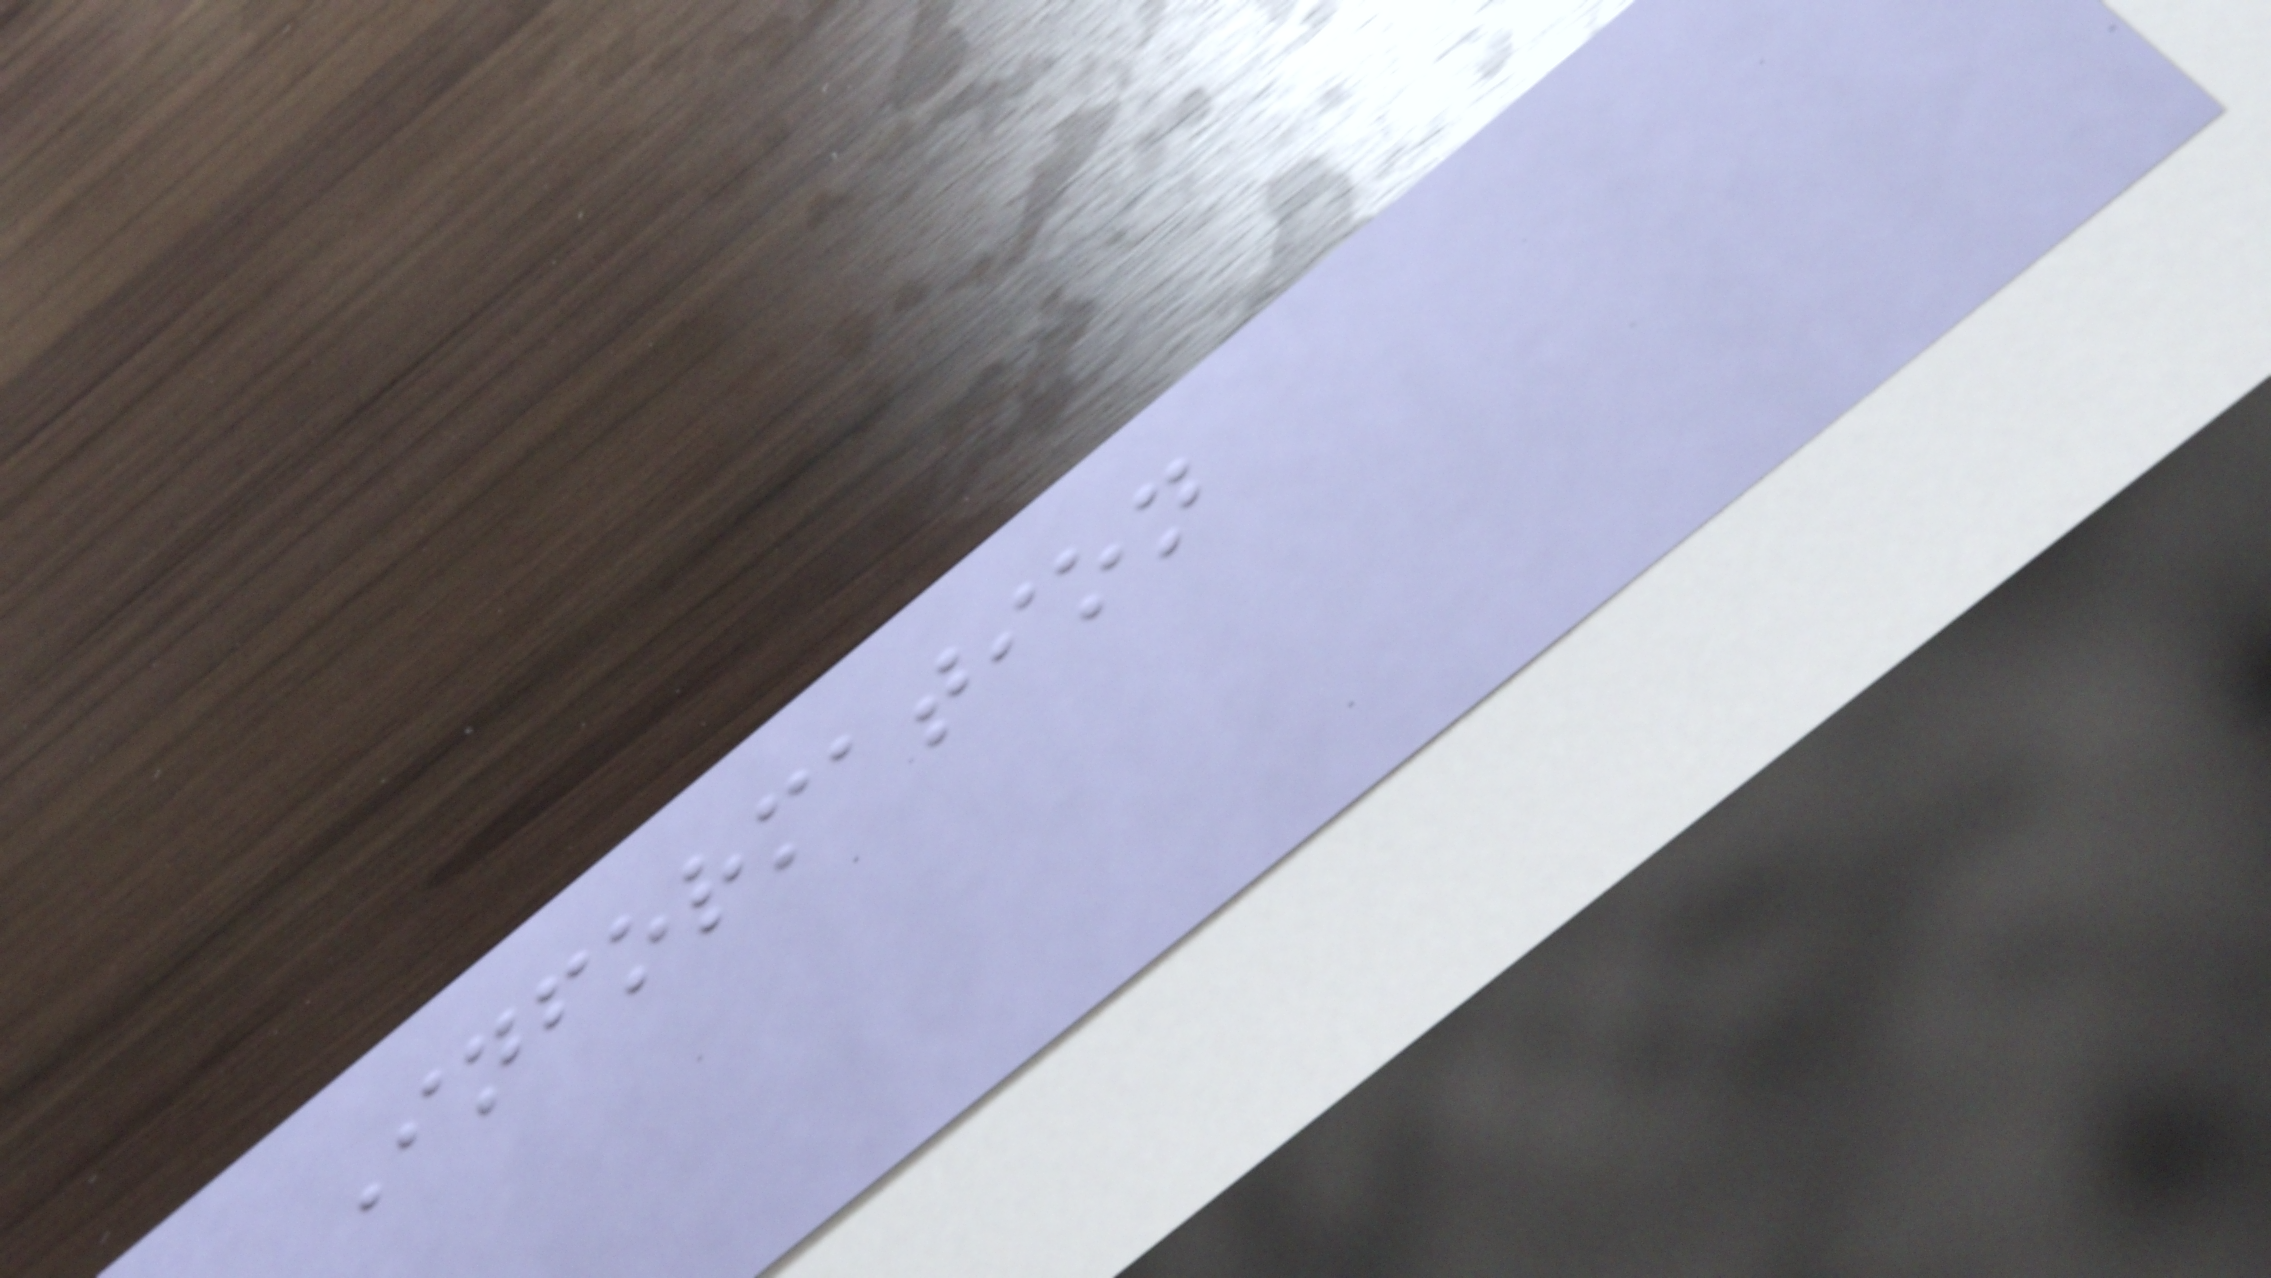Information
